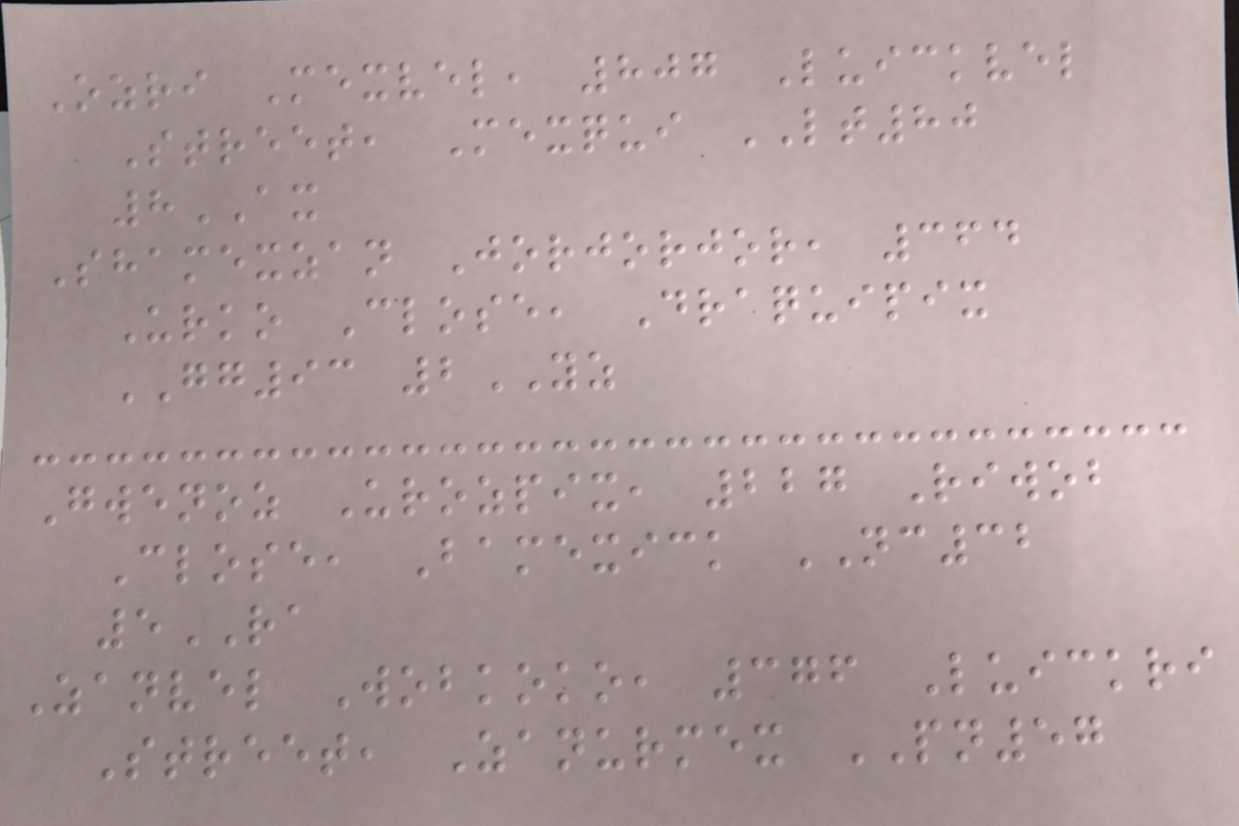Ozri Mexvel, 807 Luickvel
Street, Mexqui LT80
8AX
Shamexzan Jorjorjor, 364
Urko Close, Draquipix
GG93 2YZ
Gwenoz Urozpix, 227 Riwob
Close, Bamexick NC32
5RA
Zanvel Wobkoko, 376 Luickri
Street, Zanurmex PN57
